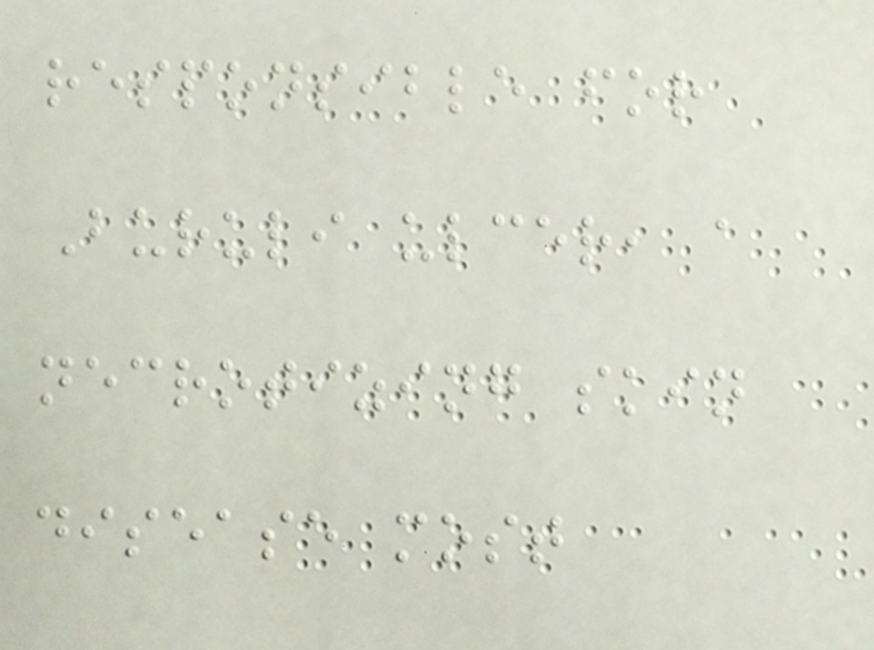responsible for
Buruli ulcer, a
necrotizing skin
disease most
